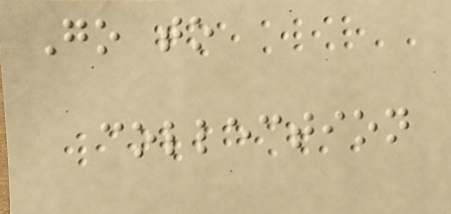Go to
collection
